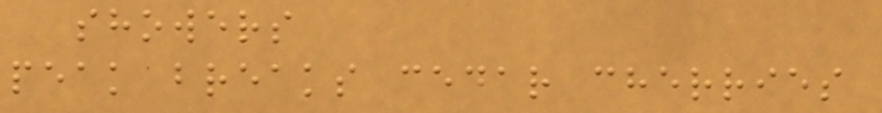showers
peak breaks cedar cherries
